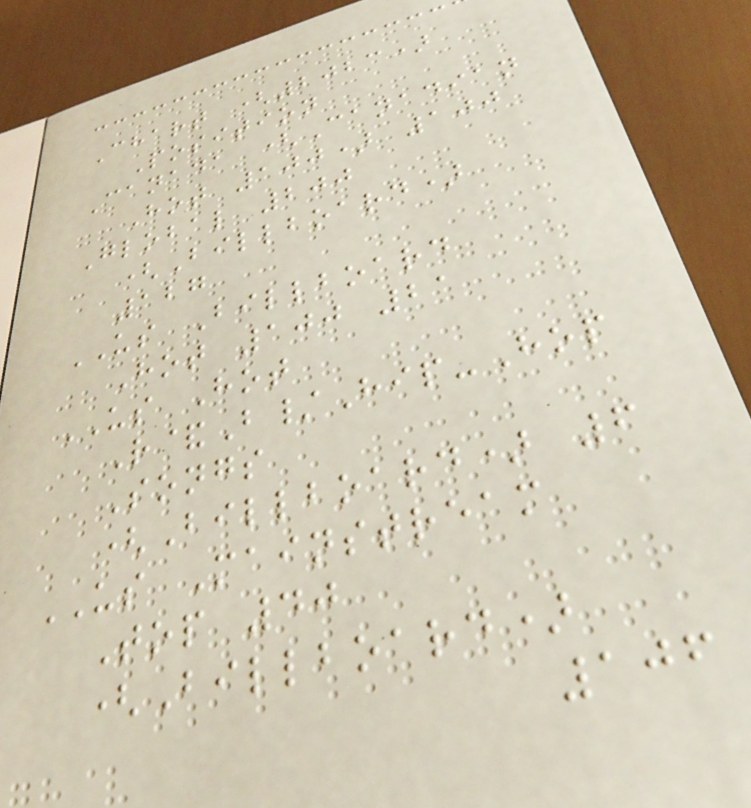Chart (2023)
Position
Canada (Canadian
Hot 100) 100
Global 200
(Billboard)
127
US Billboard
Hot 100 21
US Hot
R&B/Hip-Hop
Songs
(Billboard) 6
US Mainstream
Top 40
(Billboard)
106
